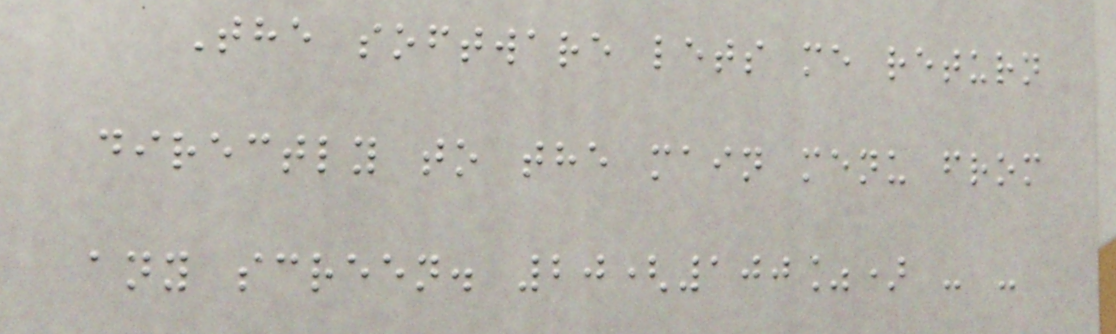The software lets me return
directly to the main menu from
any screen. 20(100%) - -
